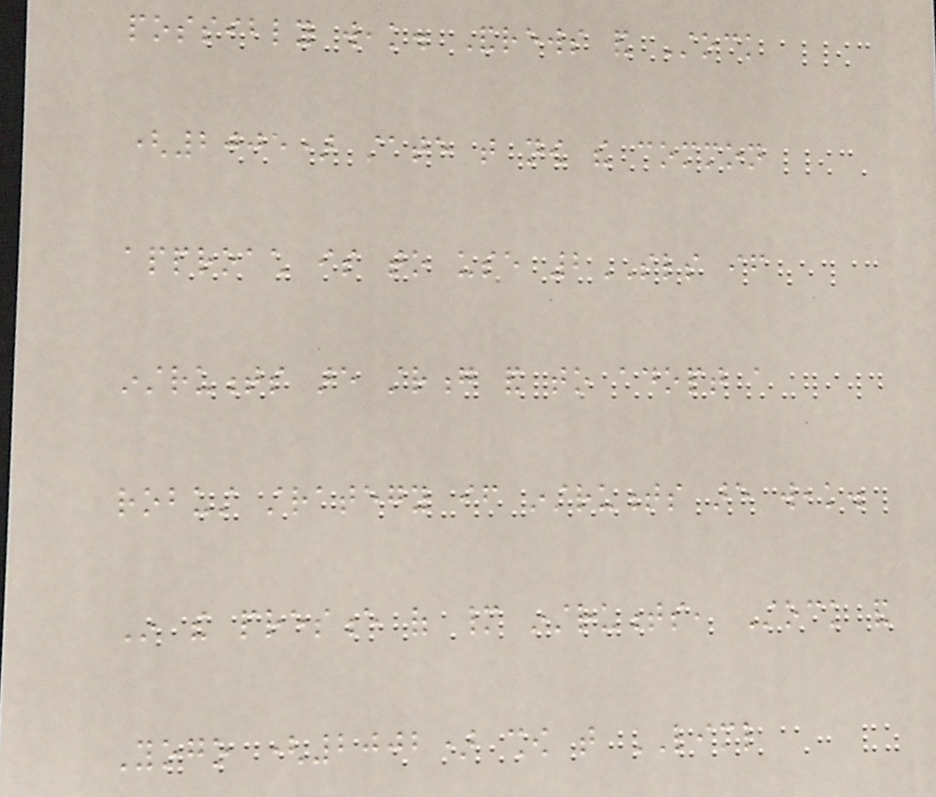possibly weak. Andrews and Stock
(2005) state that now the common
approach is to use 2SLS if
instruments are strong and to adopt a
robust strategy if instruments are weak.
In the presence of many instruments, Stock and
Yogo (2002) show that LIML
